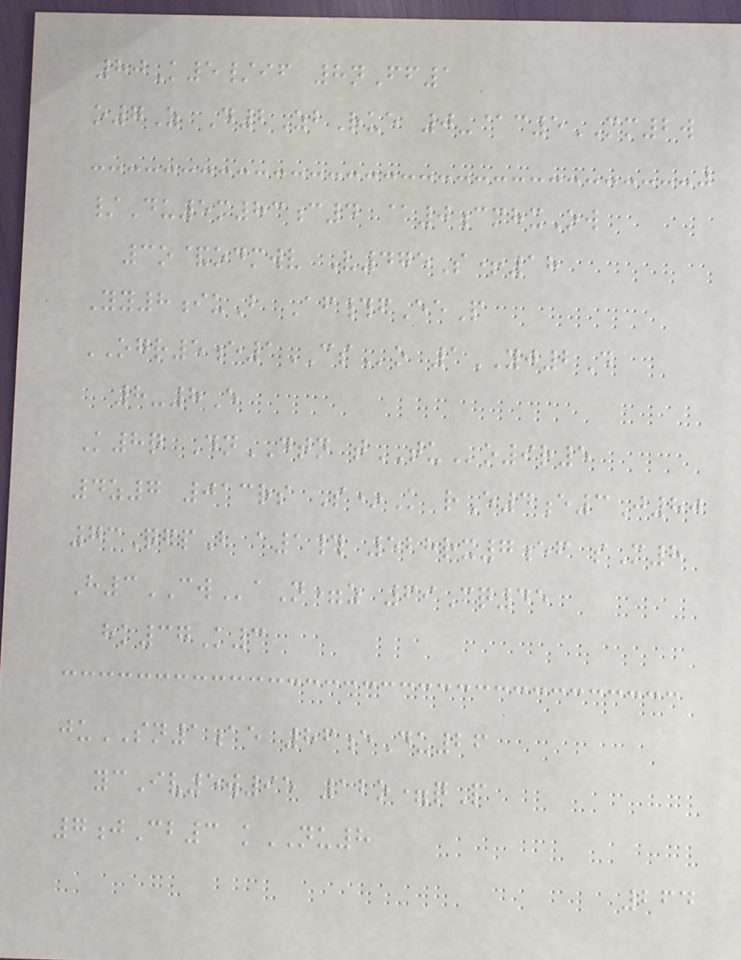80K5/if 8nFf1
o7Z D2ZbRue 0-@c5MM2w
/Du5m83c4 @0cmhxOw
3o&odmwv V475S+18
Yy8iuB Af#fEeP
OGR5e1CSo 1YJ2D
8-8E
K8q DnDTN tTUo9r5
4z7 013rs S*K rE4e3J80
73QfpB a1# 528rx7ef sM8
H3CWaN=z 69Cq45
hk37K3
juSN1ae 86eDu26
ycIv5w95 12o=qP
7jCb3 kNU8
264
